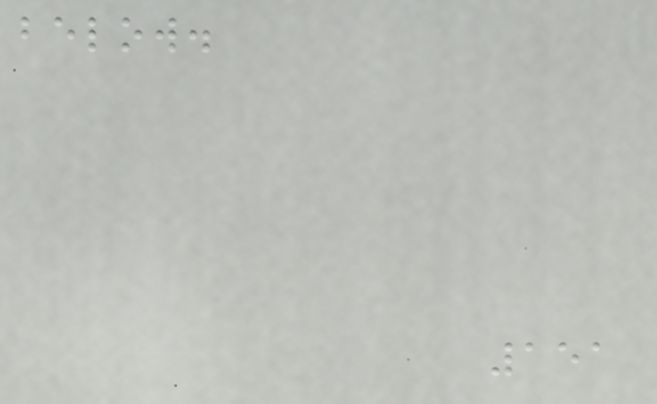below.
151
